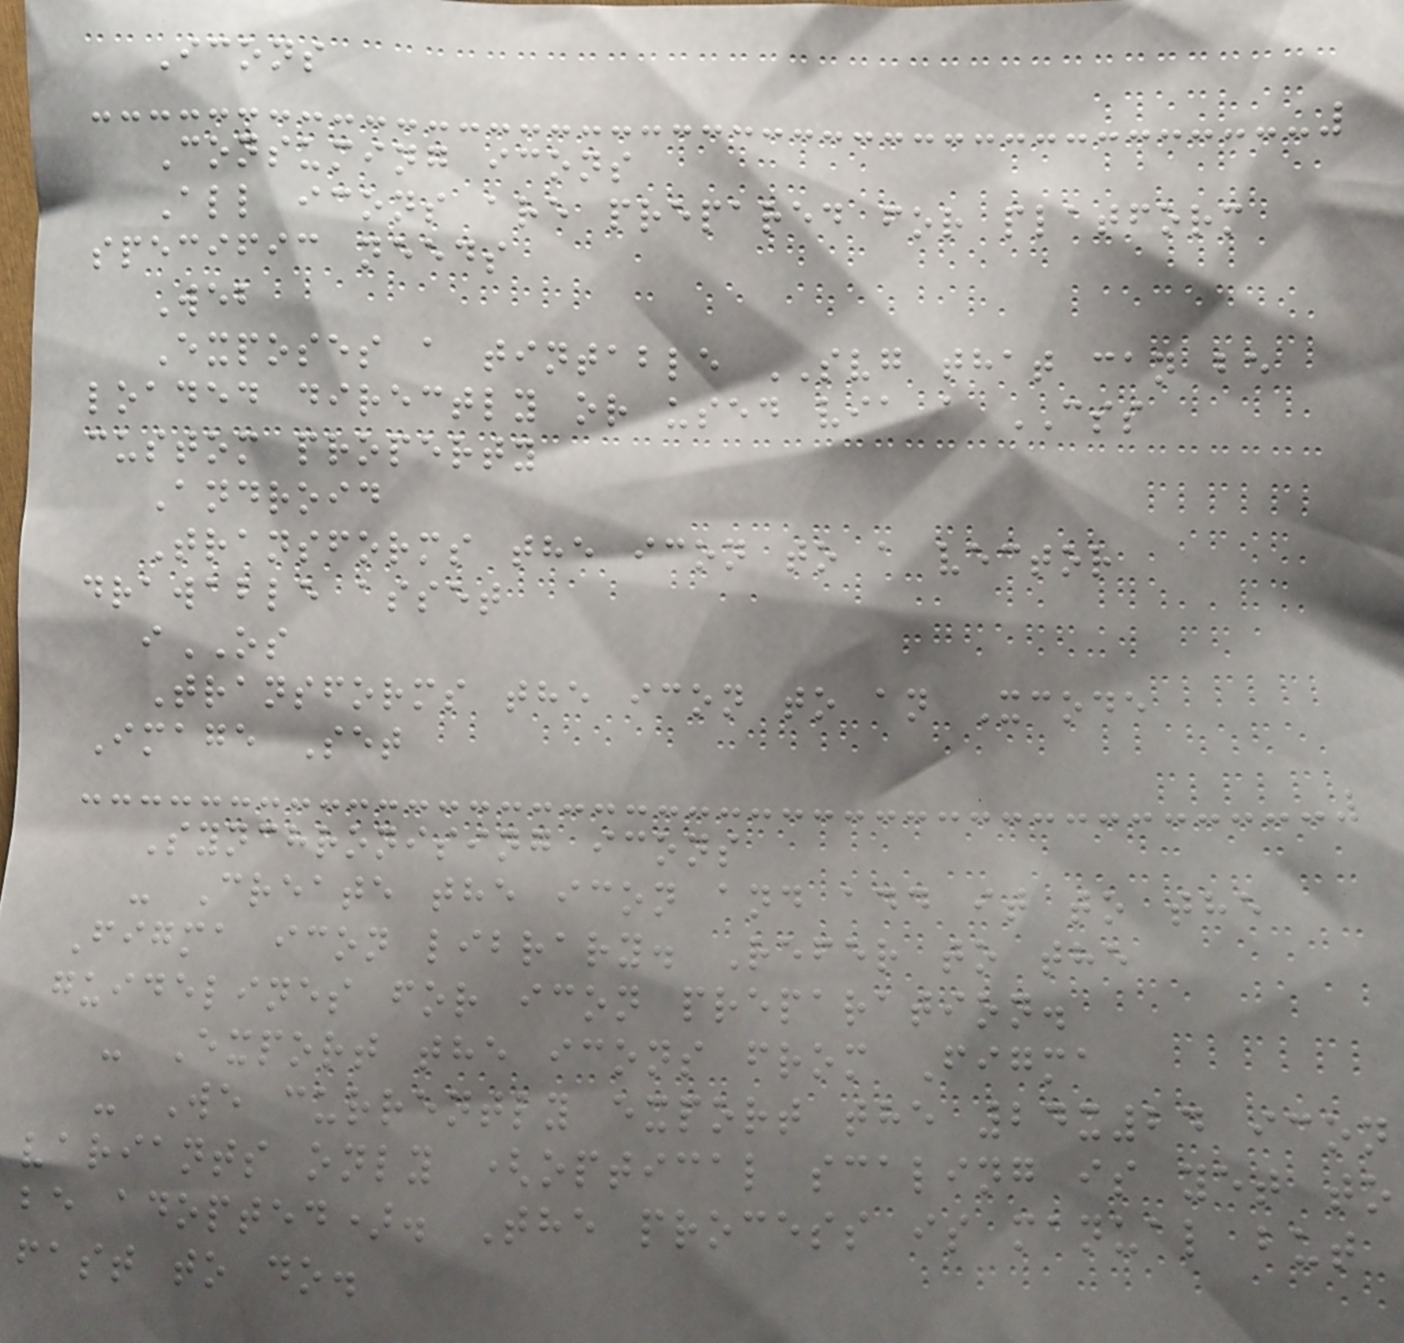Icons
Consuming icons
All icons are prepared for platform
specific needs
Web
Exposes a tintable SVG that can be
loaded directly or used via a CSS
custom property
Android
Transforms the icon to a vector
drawable asset
iOS
Transforms the icon to an Xcode
Image Set
Synchronising icons
- Create the icon and add it to the
Figma icon library. Refer to the
guidelines for icon preparation.
- Export the icons from Figma
- We currently export the 24x24 icon
variants only (optical scaling is yet to
be adopted). The process is manual but
fast to do.
